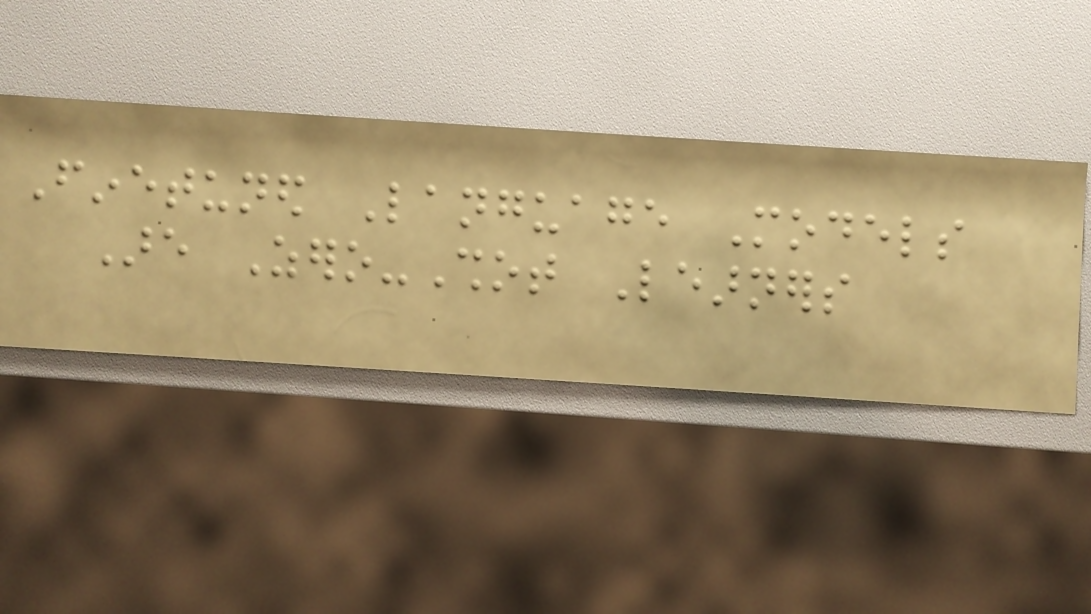Finetuned Language Models
Are Zero-Shot Learners
